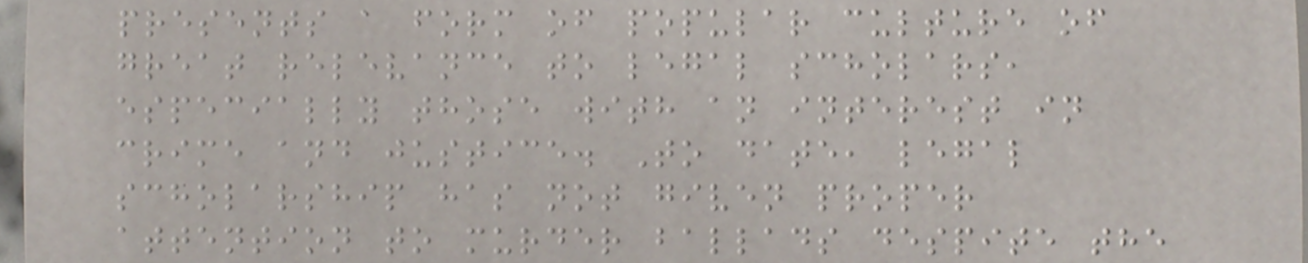presents a form of popular culture of
great relevance to legal scholars,
especially those with an interest in
crime and justice. To date, legal
scholarship has not given proper
attention to murder ballads despite the
